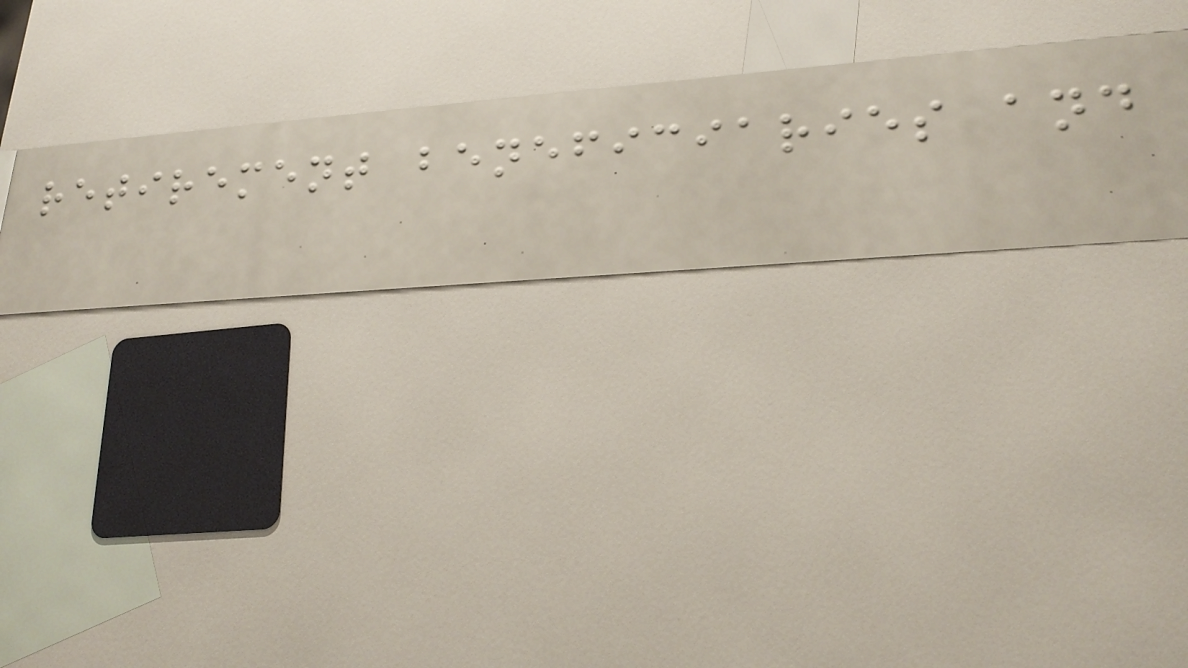retirement beneficiaries and
